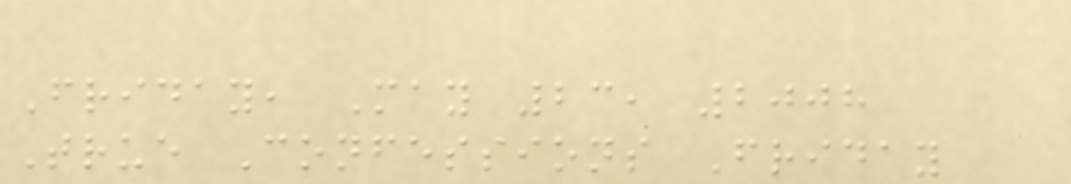Friday, May 23, 2008
True Confessions Friday
